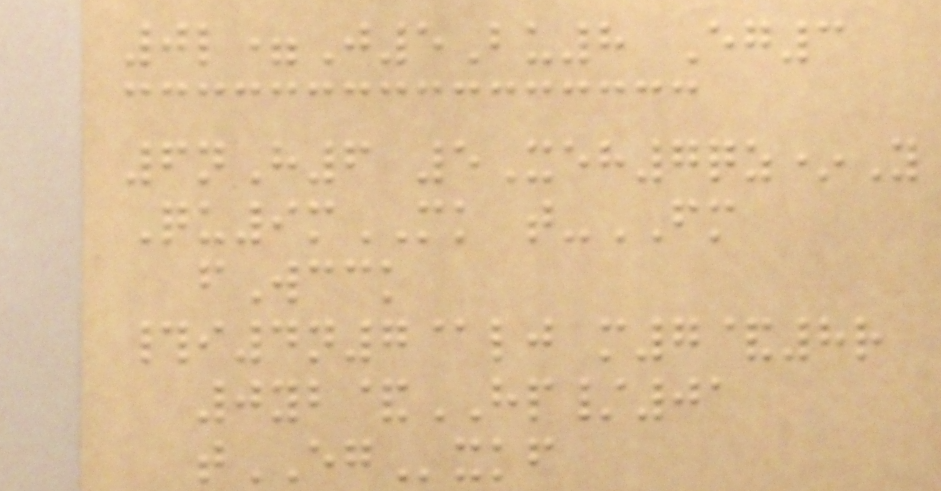0l=J5Bu8 Eg3
6nH6 5Xeh7qz*Y
Qu9mMK t-FM
fWcck
#i4n7@lj m7&8r
0yb&HP/01
tEGxkf
